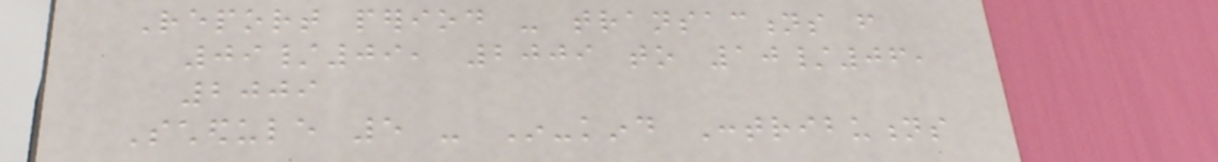Report period - transactions from
09/09, 2009 to 10/06,
2009
Schedule 5 - In-kind Contributions
